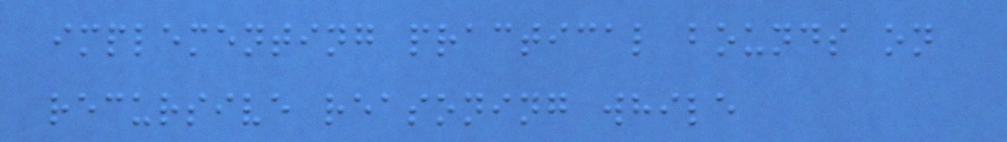implementing practical bounds on
recursive reasoning while
